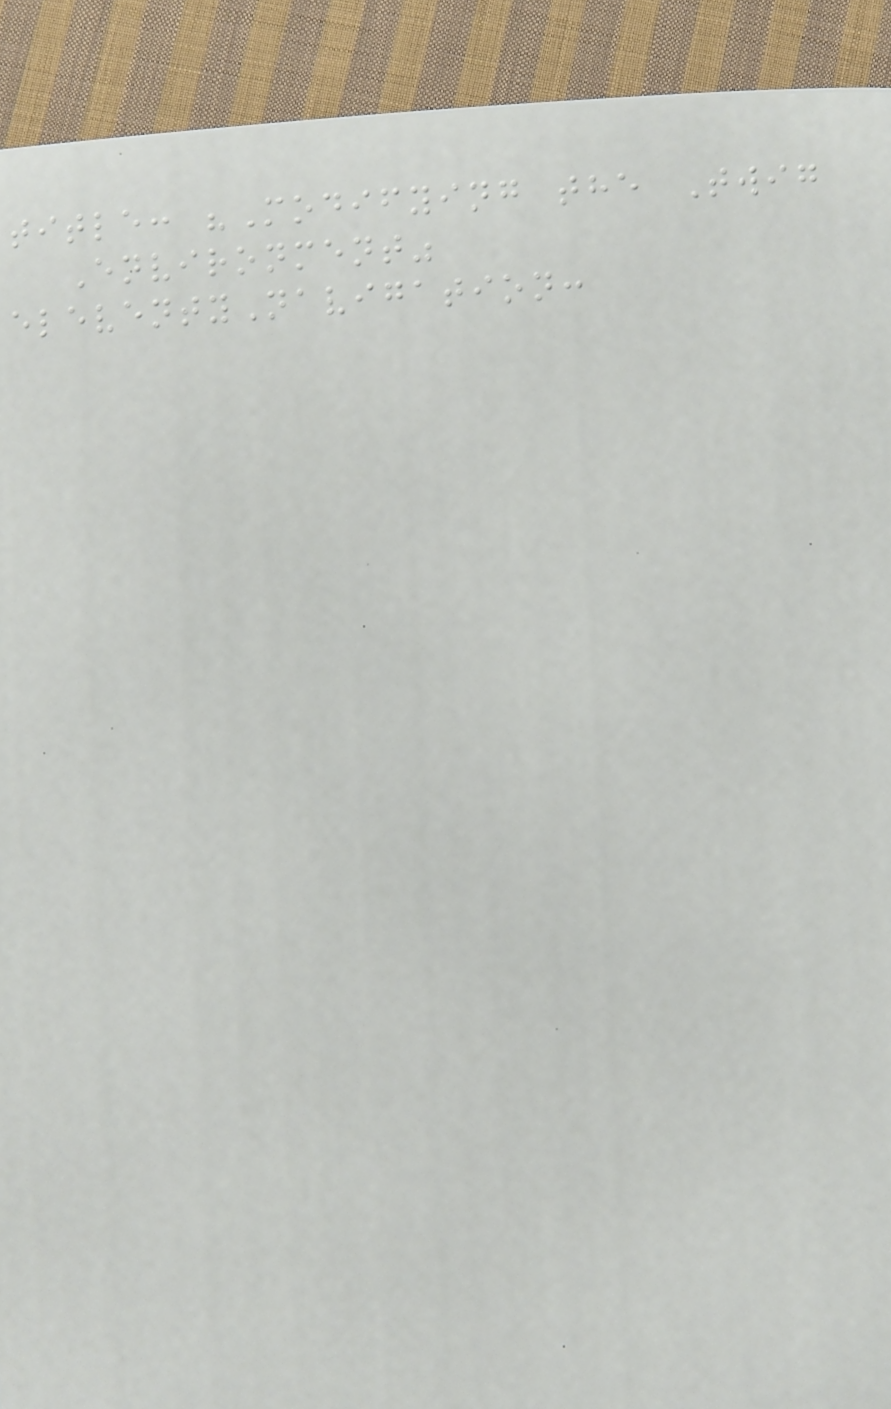title: "Modifying the Twig
Environment"
eleventyNavigation:
